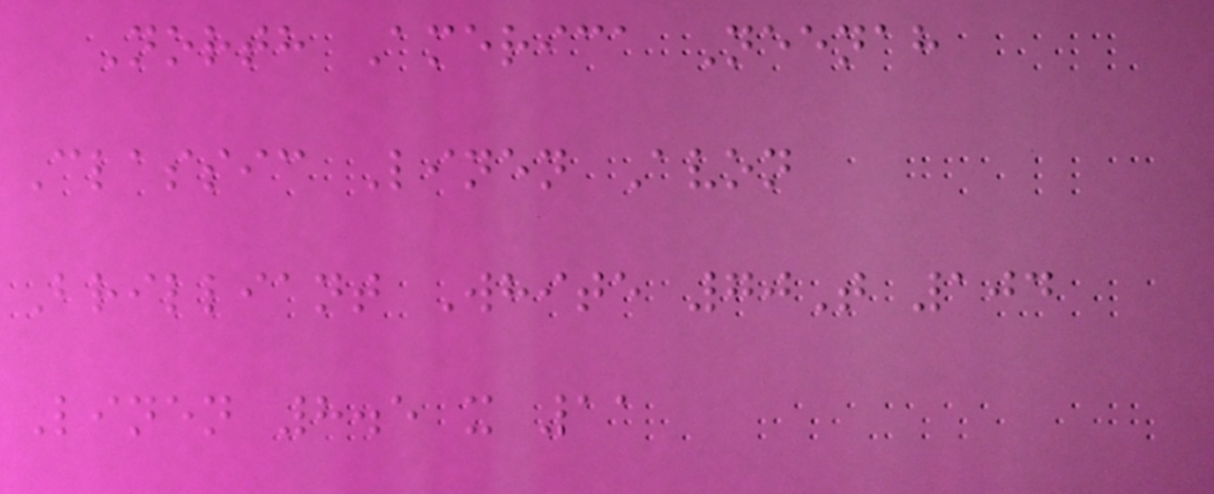North America Neenah
Classic Linen Avon
Brilliant White 70T 104
Linen 8.5 x 11
